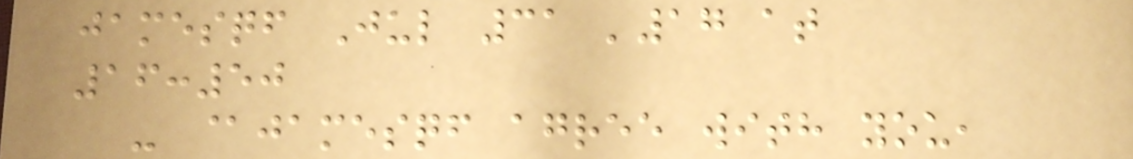jamesqf Jul 31 '17 at
16:50
- @jamesqf agree with you,
